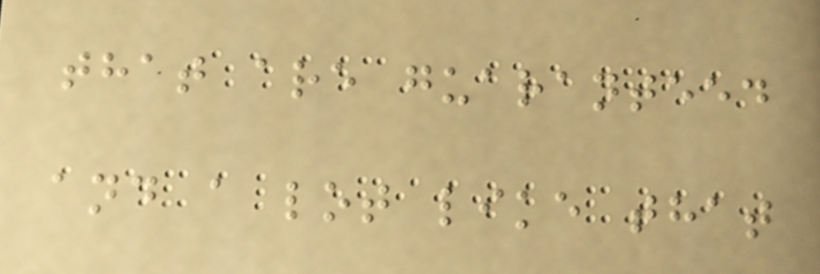that are guaranteed
and a lot like that
